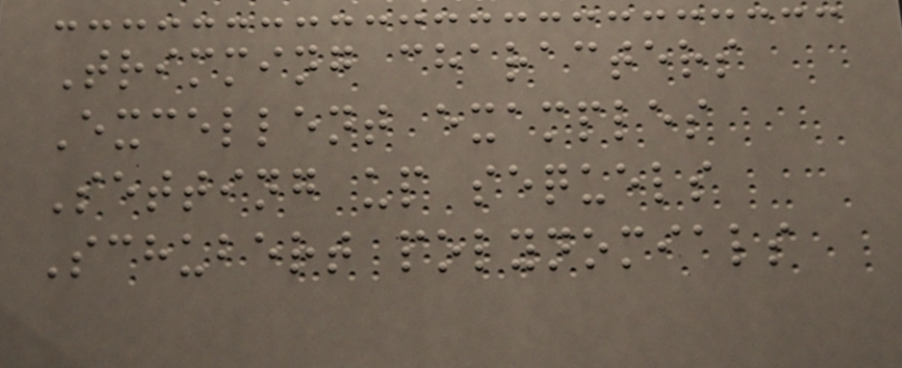Trimming characters
Excellent examples
Setting up sequels
Schubert polynomials
